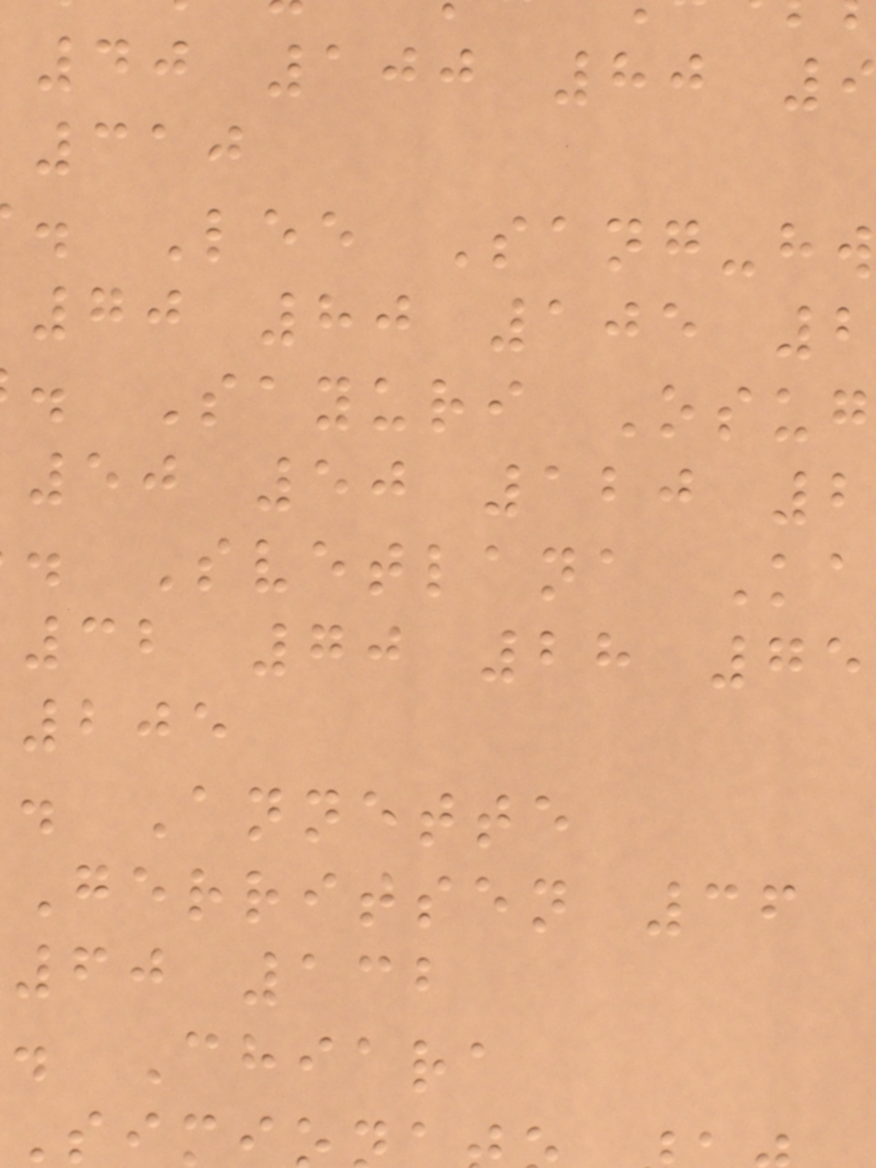40 100 80
310
. Lee Sang-hw
70 80 105 2
. Sayuri Osug
50 50 120 2
. Svetlana Ka
32 70 28 75
205
. Annette
Gerritsen 36
60 132
. Chiara
